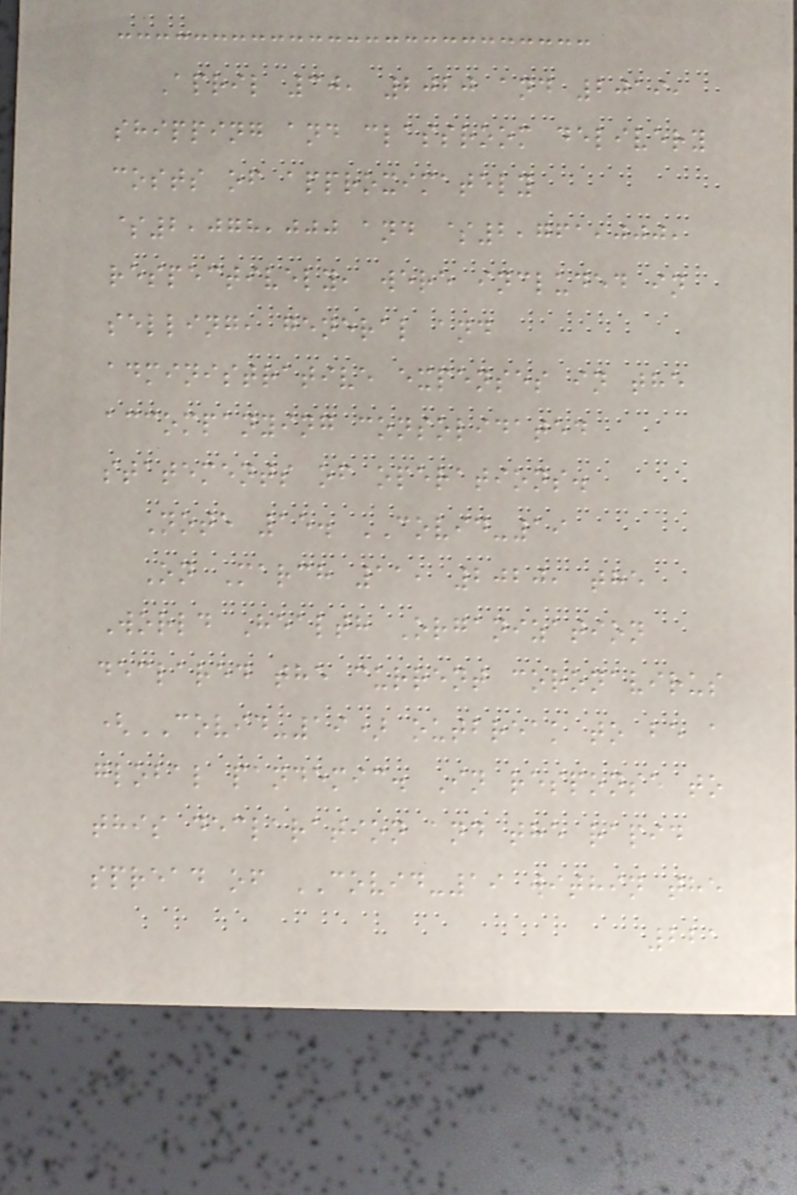April 30, 2020 and 2019,
shipping and classroom delivery
costs of approximately
$2,078,000 and $2,761,000,
respectively, were included in
selling, general and
administrative expenses in the
accompanying consolidated
statements of operations.
Note 15. COVID-19
On March 11, 2020, the
World Health Organization
declared the current coronavirus
(COVID-19) outbreak to be a
global pandemic. In response to
this declaration and the rapid
spread of COVID-19 within the
221
